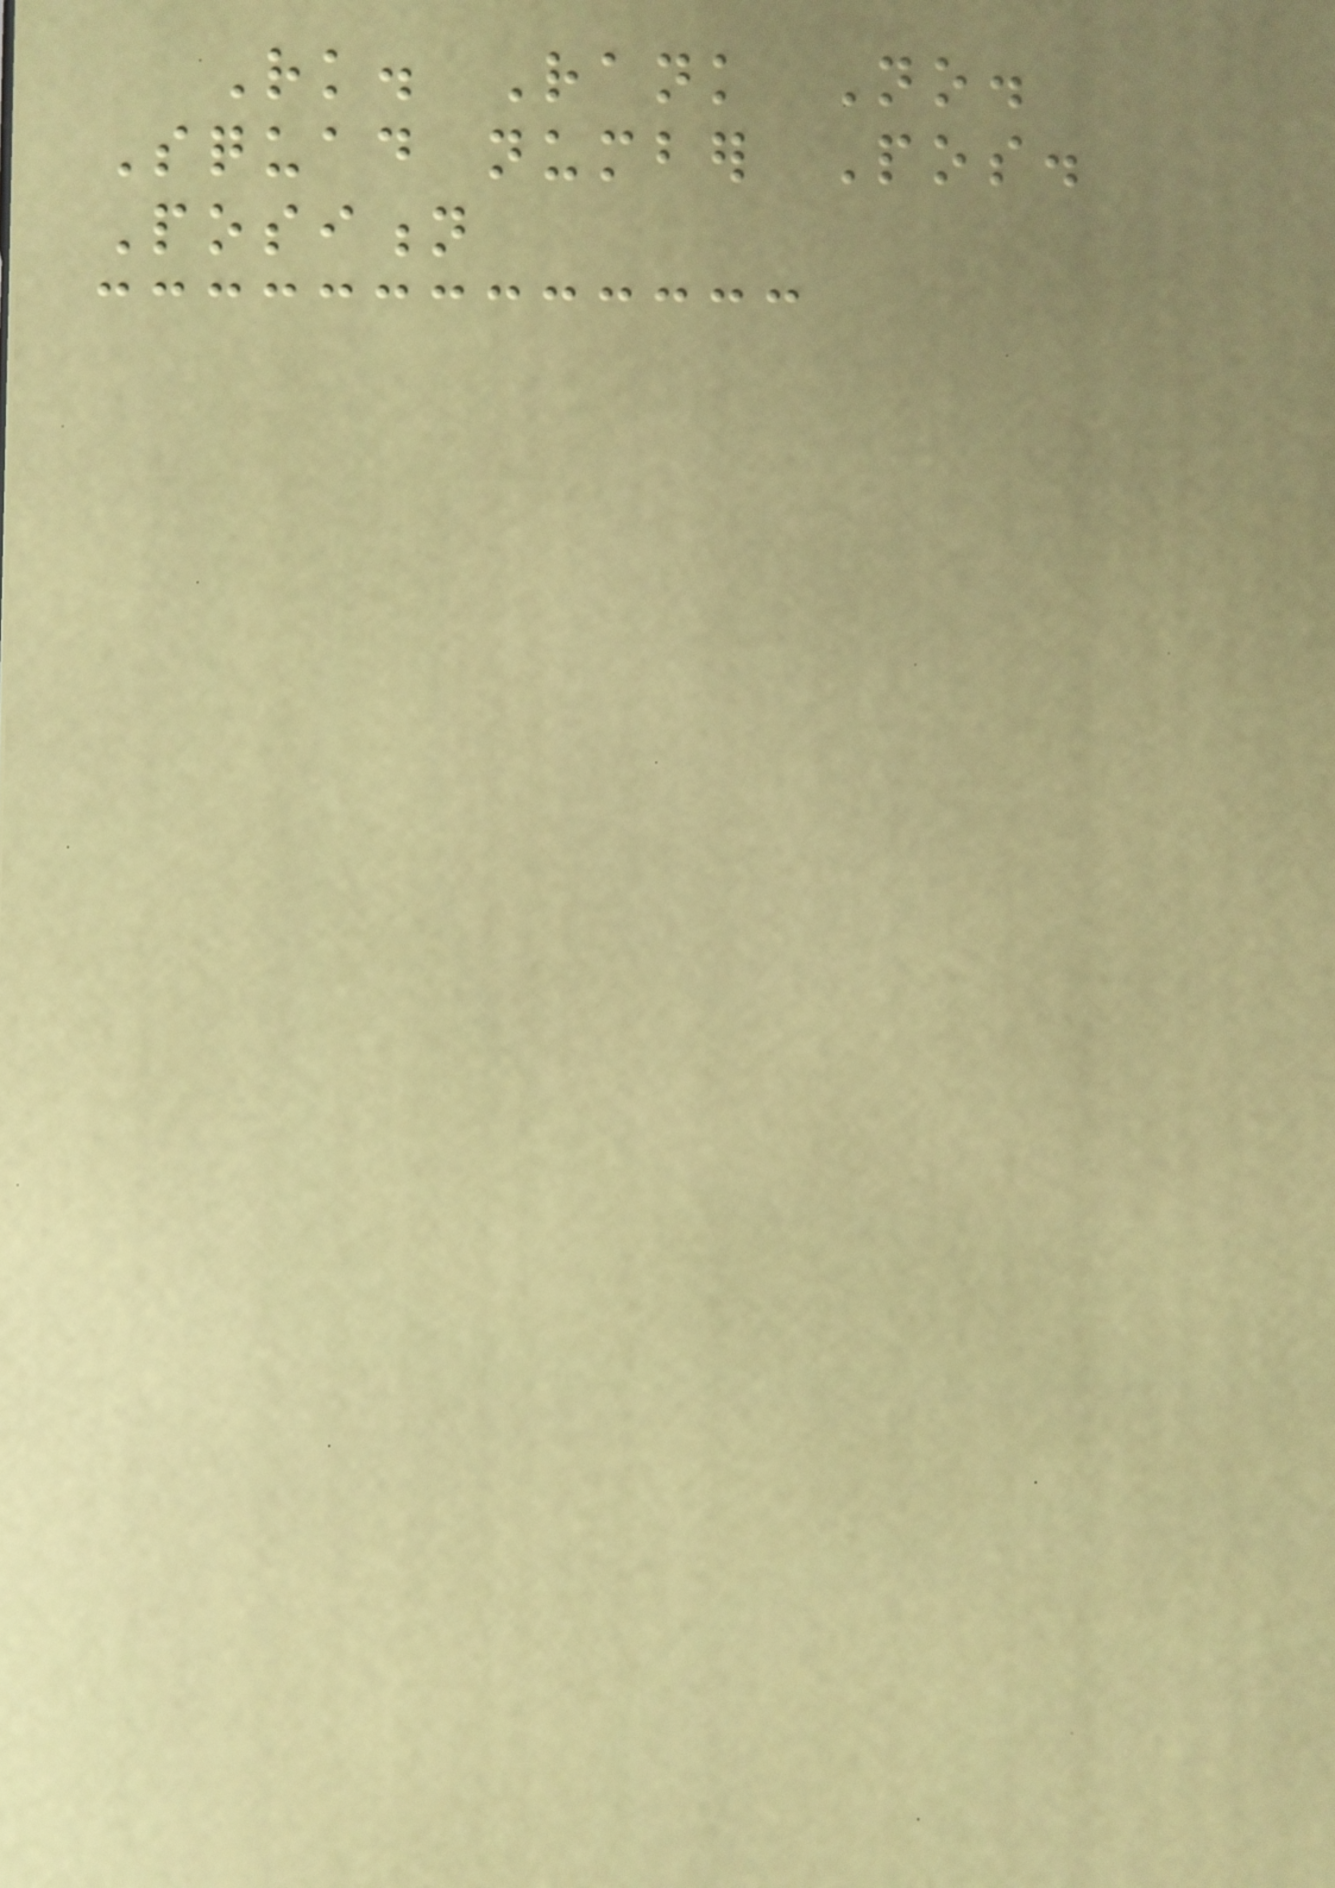Rk. Rank No.
Squad number Pos.
Position
